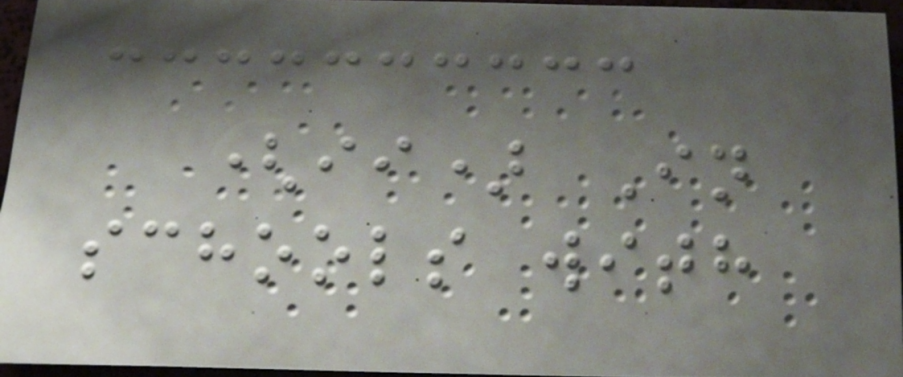(ii) In
schools with
